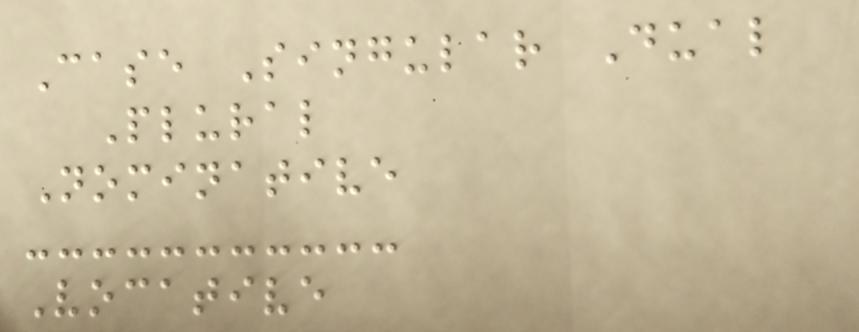Case Singular Dual
Plural
Nominative
Vocative
